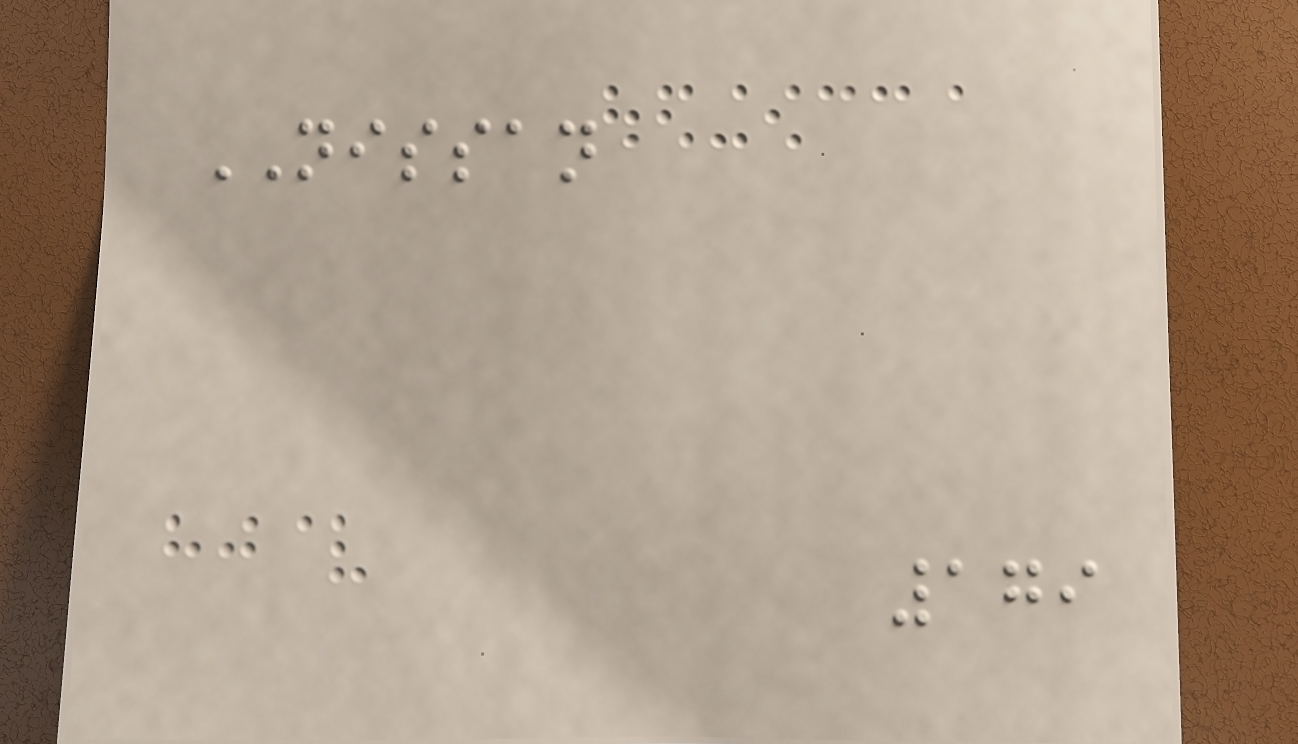NISSAN
179
